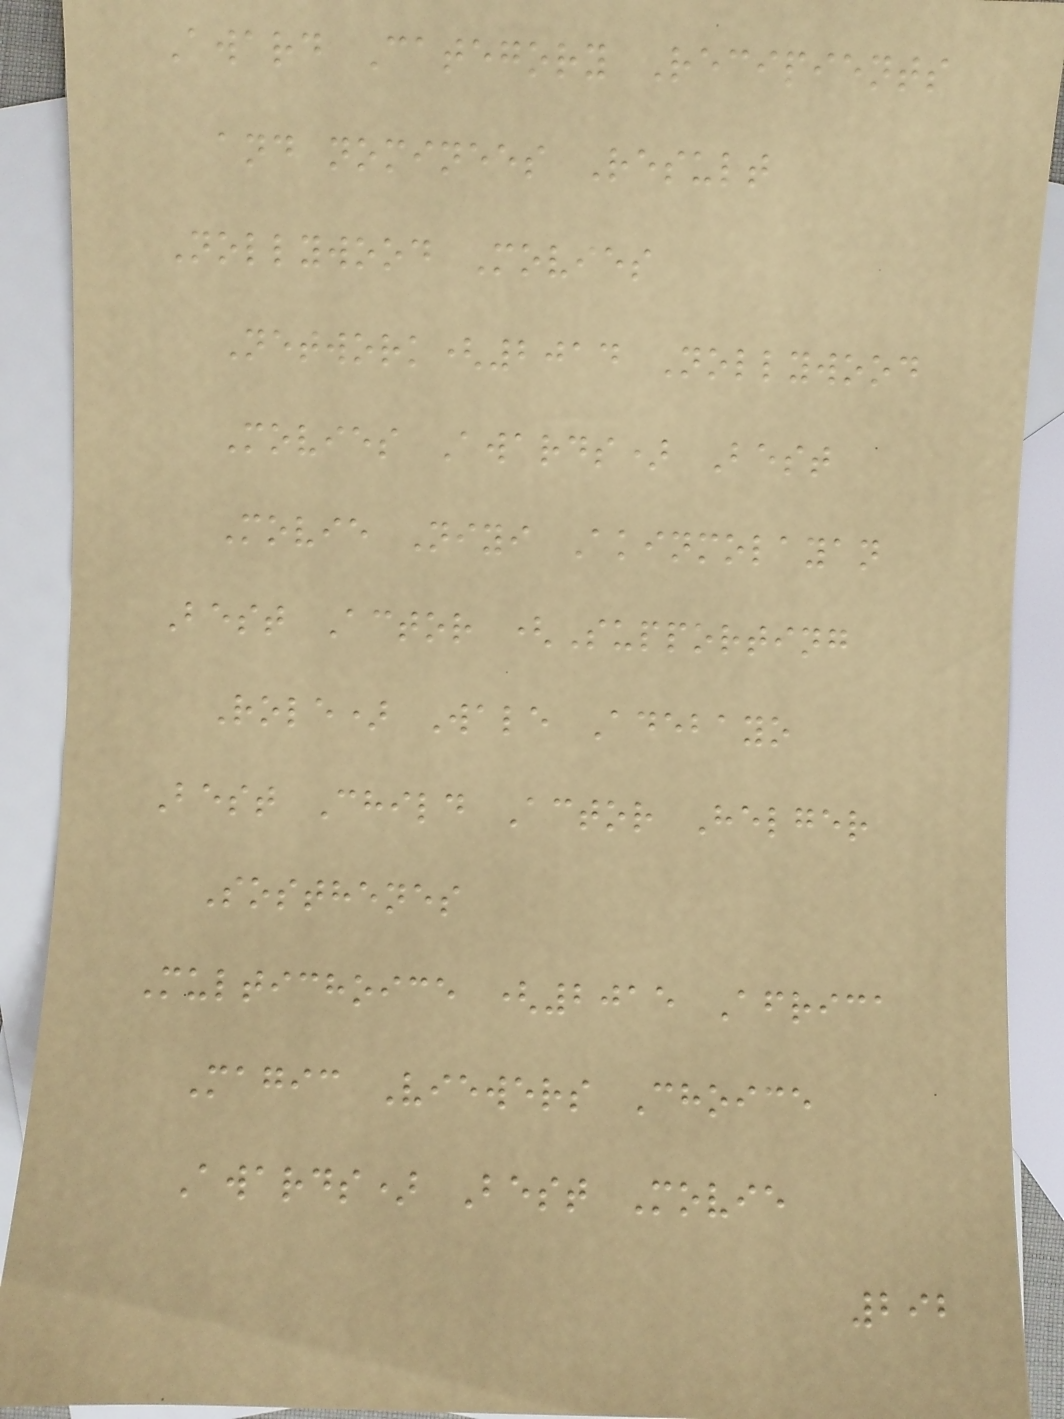Award Category Recipients
and nominees Result
Nollywood Movies
Network(2014 Nollywood
Movies Awards) Best
Movie Niyi Akinmolayan
Best Actor (Supporting
Role) Wale Adebayo
Best Child Actor Helger
Sosthenes
Multichoice (2015 Africa
Magic Viewers Choice
Awards) Best Movie
292
